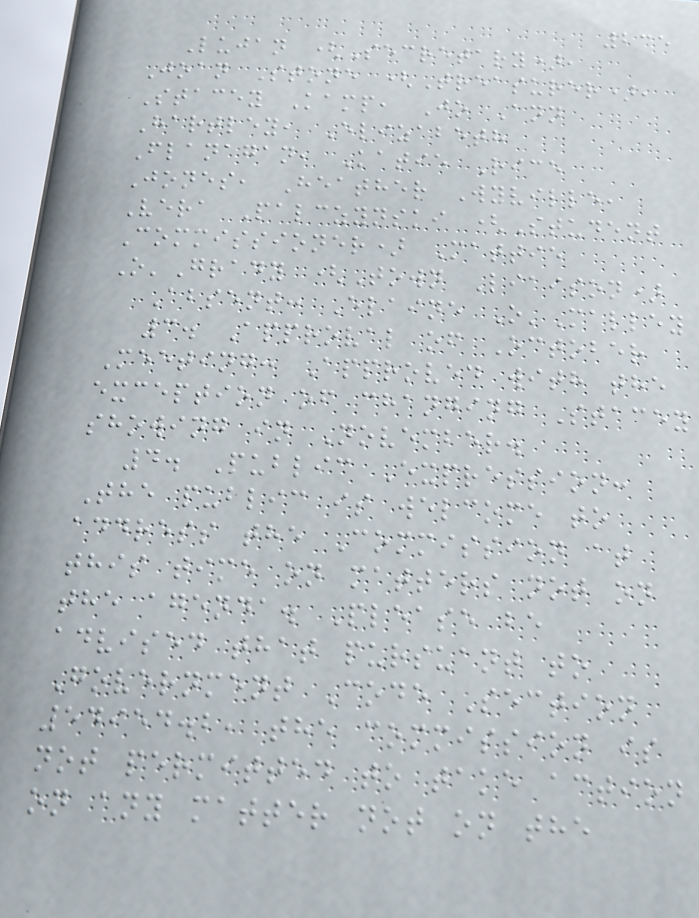235
Lujan (Secretary),
Joan Stone (Treasurer),
Stacey Kamp, Jo Ann
Hartley, Elizabeth
Flanagan, Katie Rice
Jones, Heather Wyville,
Vera Palczynski (Student
Commissioner) Mattie
O'Grady (Town Liaison)
Absent: Elaine O'Malley
3. Approval of October
Meeting: Approved with the
exception of changing Stacey
showing in November.
4. Public Expression:
The public is welcome to
address the Commission at
this time on matters not on
the agenda. Please be
advised that pursuant to
Government Code Section
54954.2, the commission is
not permitted to take action
on any matter not on the
